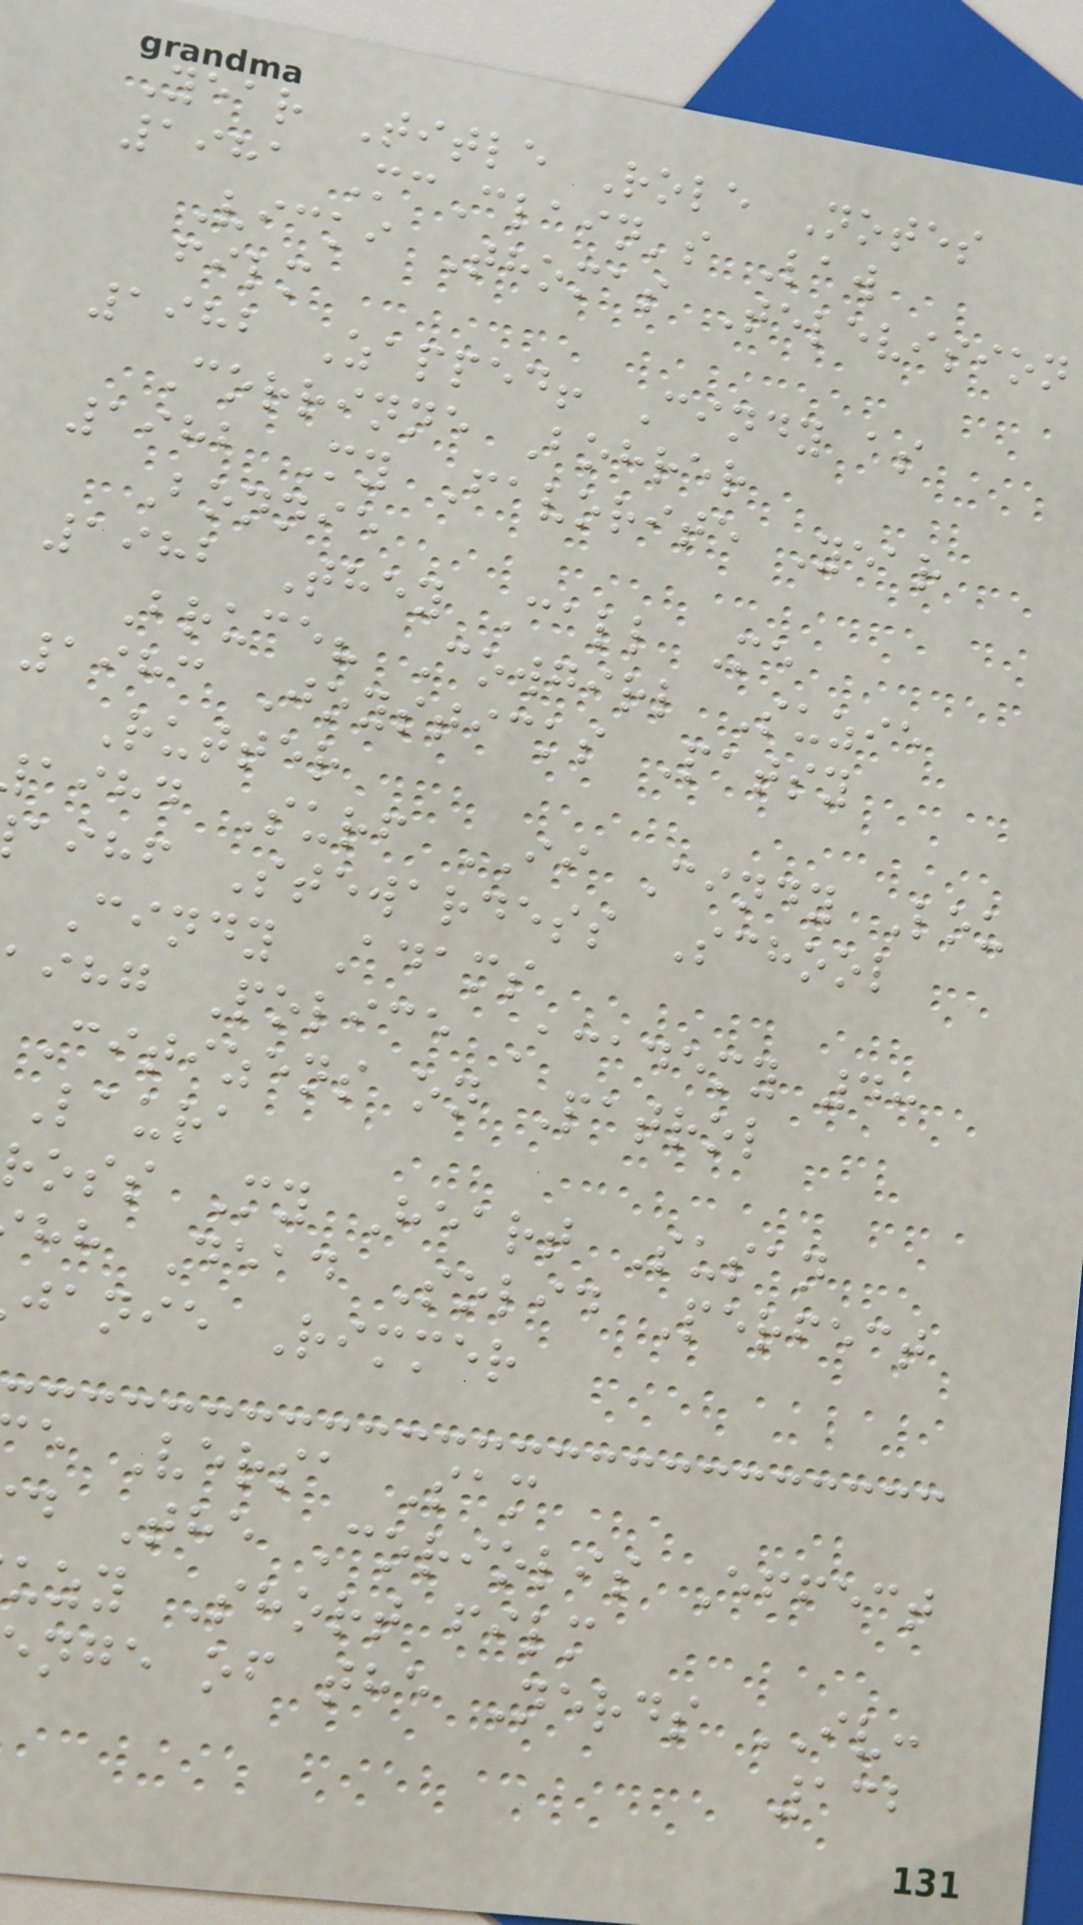Year Title Role Notes
1981 McClain's Law
Vicki Thomas Television
film
1982 Zapped! Cindy as
Corrinne Bohrer
1982 My Favorite Year
Bonnie
1982 They Call Me
Bruce? Cowgirl Suzie
1983 Joysticks Patsy
Rutter
aihd Surf II Cindy Lou
aihf Stewardess School
Cindy Adams
ihg Police Academy 4:
Citizens on Patrol
Laura
ross My Heart Susan
hh Dead Solid Perfect
janie Rimmer
e Versa Sam
d The Coriolis Effect
uzy Short film
nge of the Nerds IV:
132
